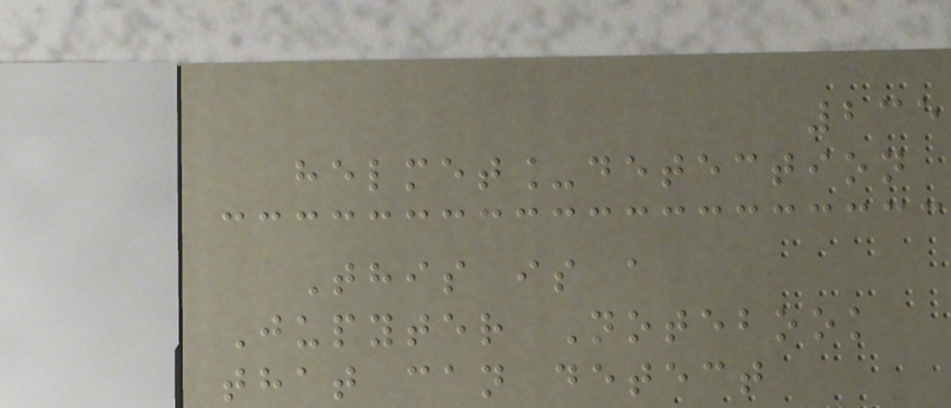235
helmet_detection
This is a
Jupyter Notebook
that can detect
